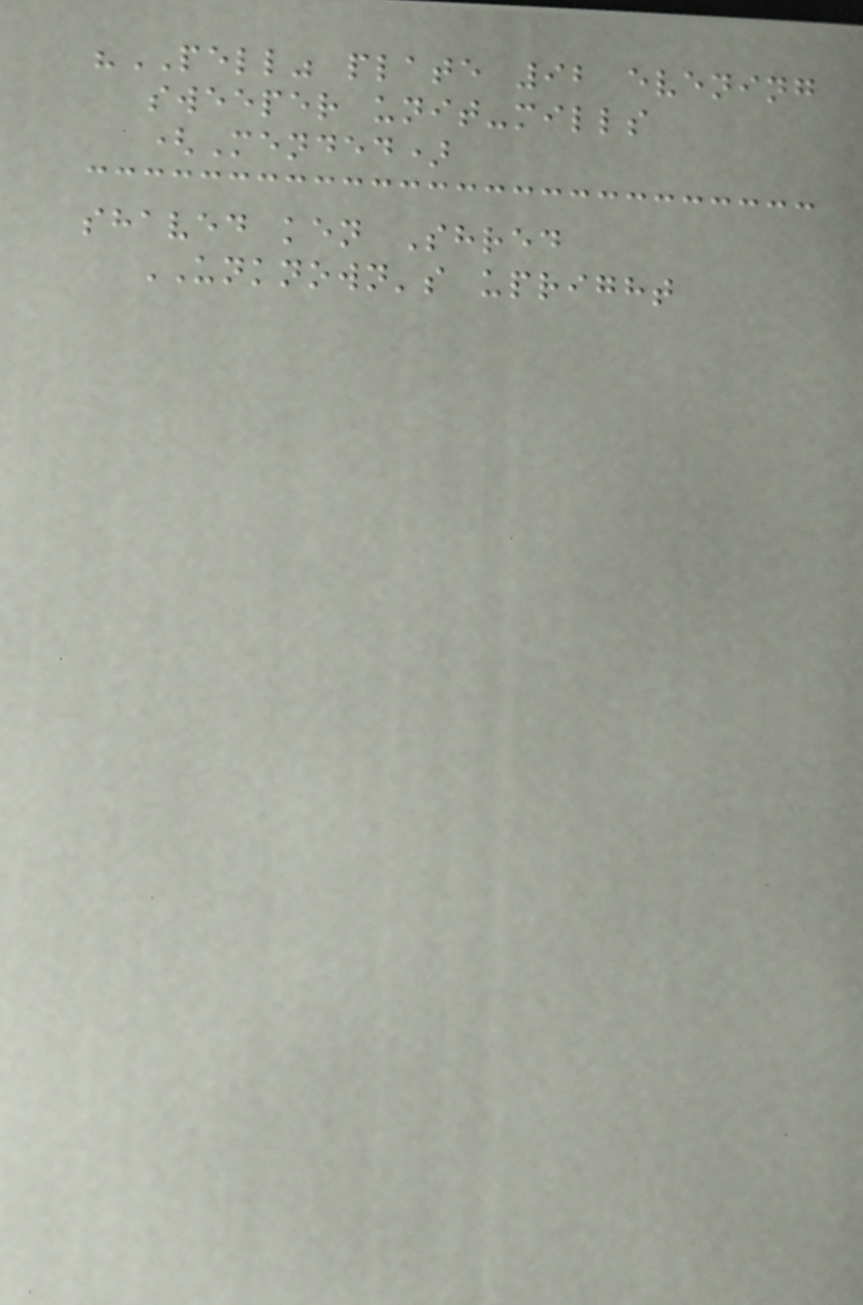"PELL" plate 92 evening
sweeper unit-mills
(Mended)
shaved ken Shred
UNKNOWN's upright
